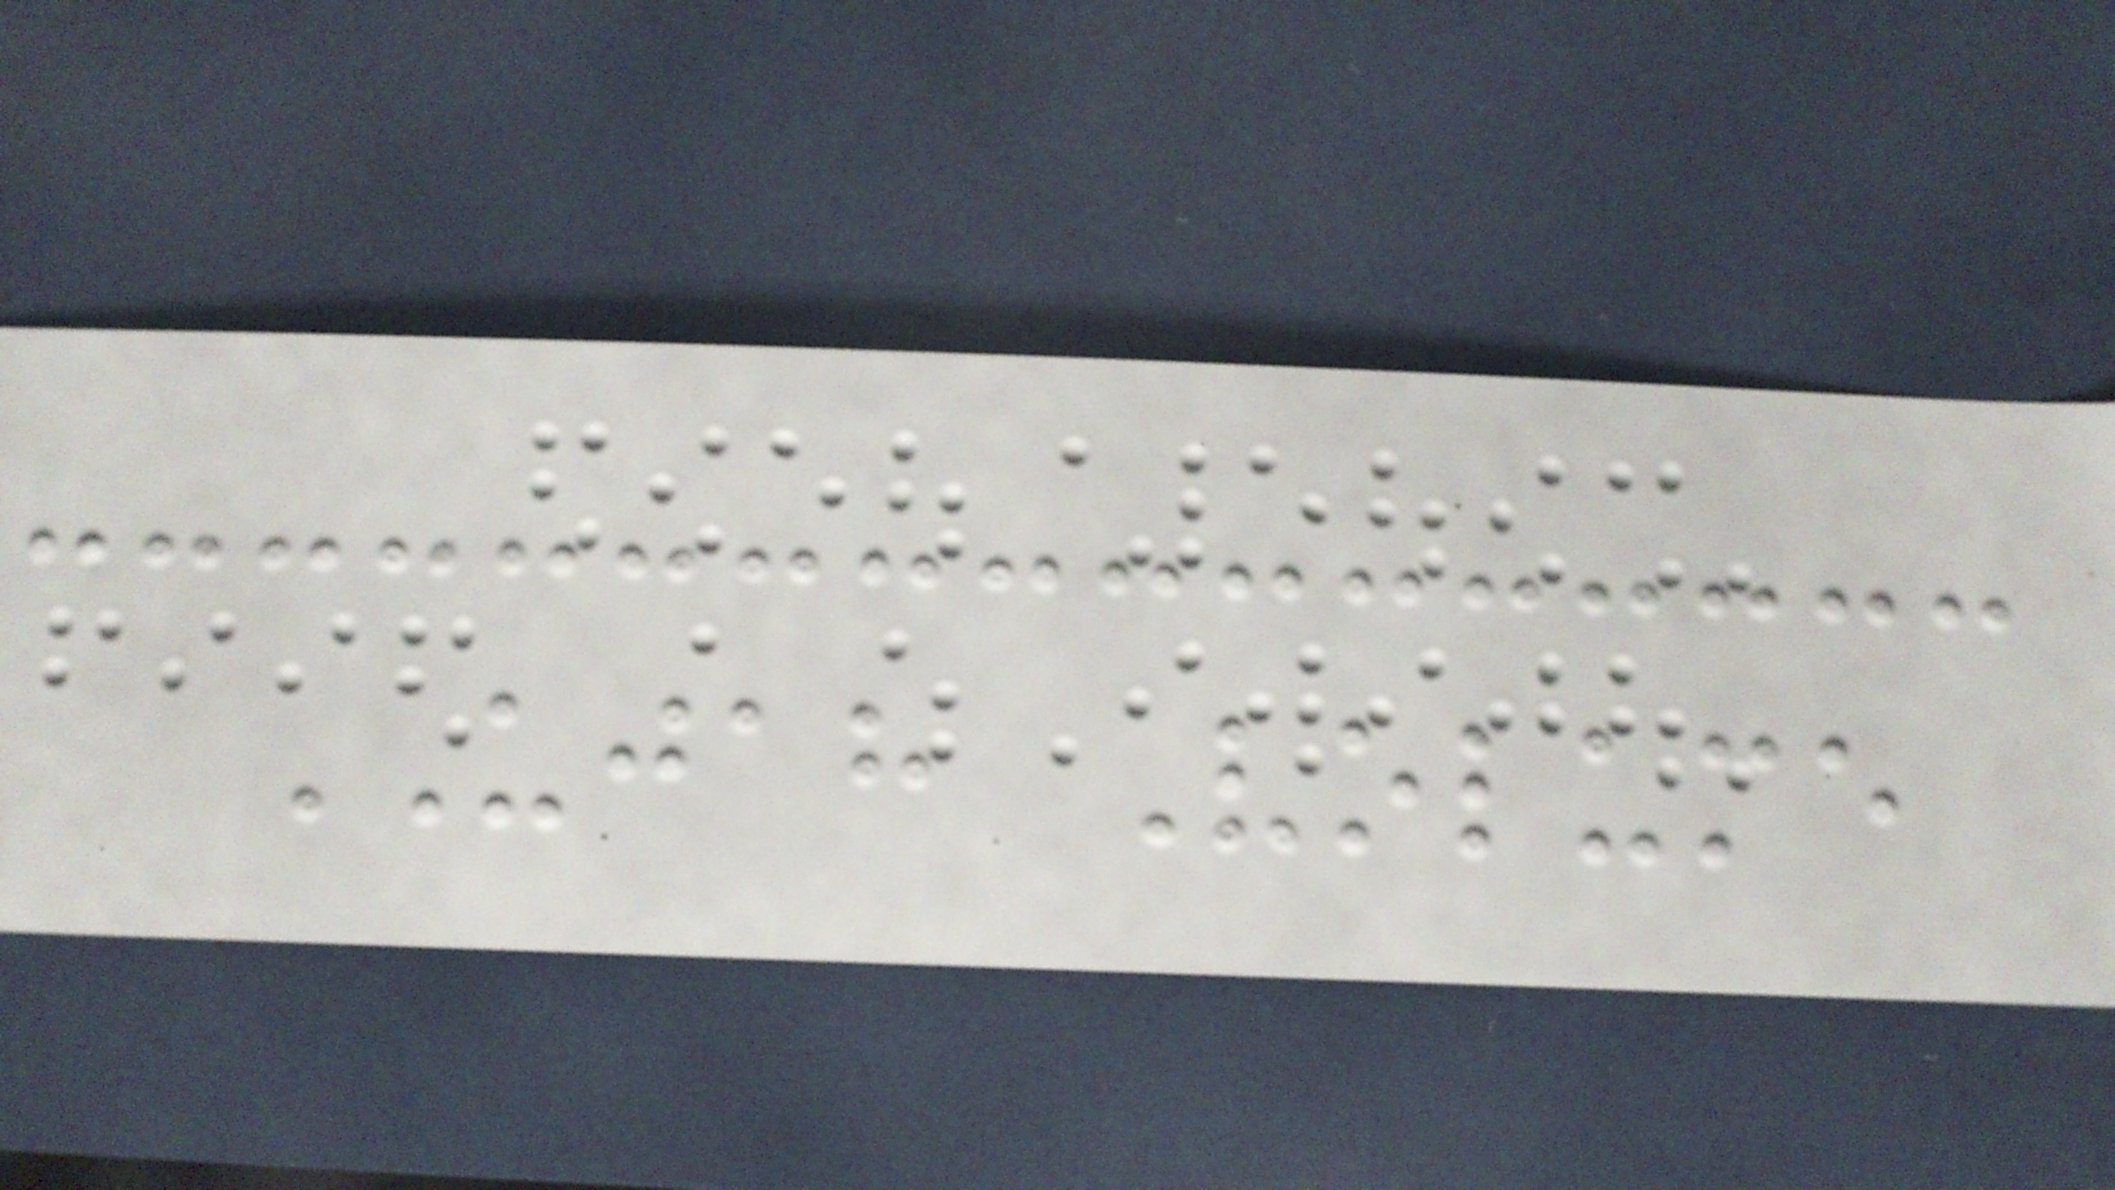UJAH Volume
